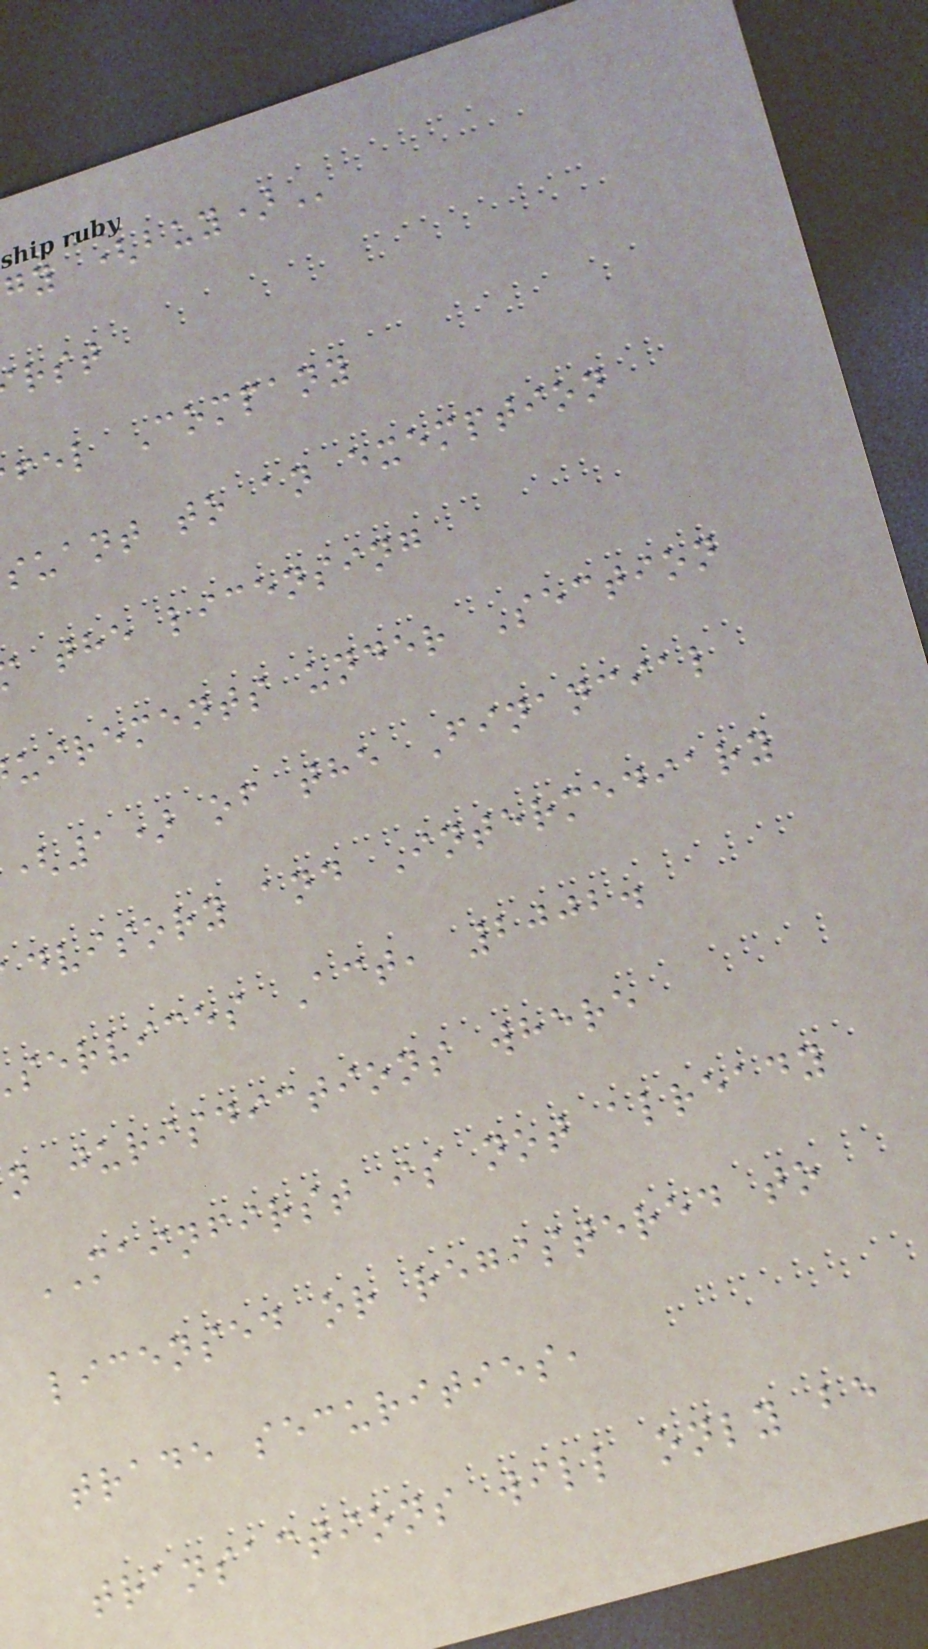fel Company
suant to an exemption
the licensing
uirements under Section
(1) of the Financial
dvisory and Intermediary
services Act, 2002.
n jurisdictions where
MAINFIRST is not already
licensed or registered to
trade securities,
transactions will only be
